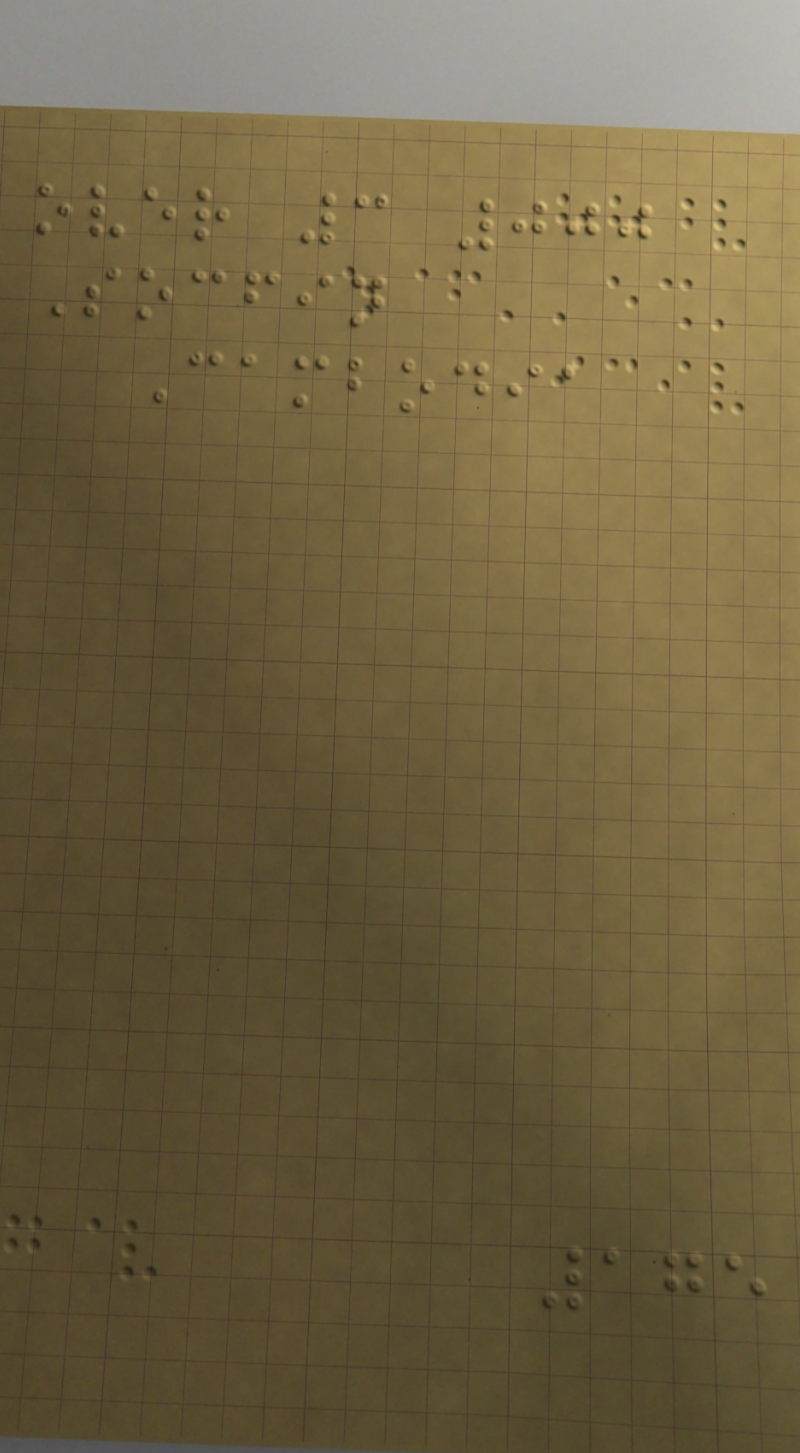over 3 000
Socfin
Cambodia
175
